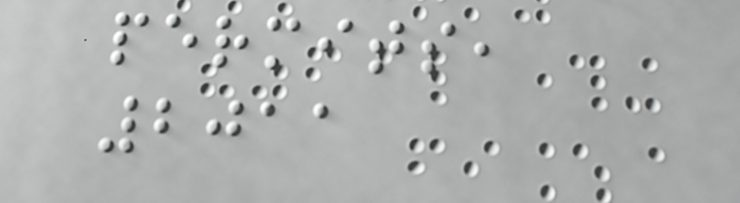permits,
2011
